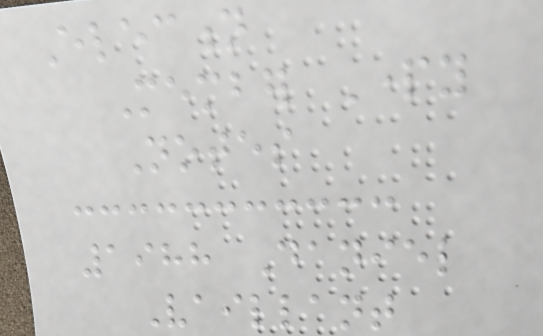Election
Member Party
Notes
1988 Daniel
Vaillant
